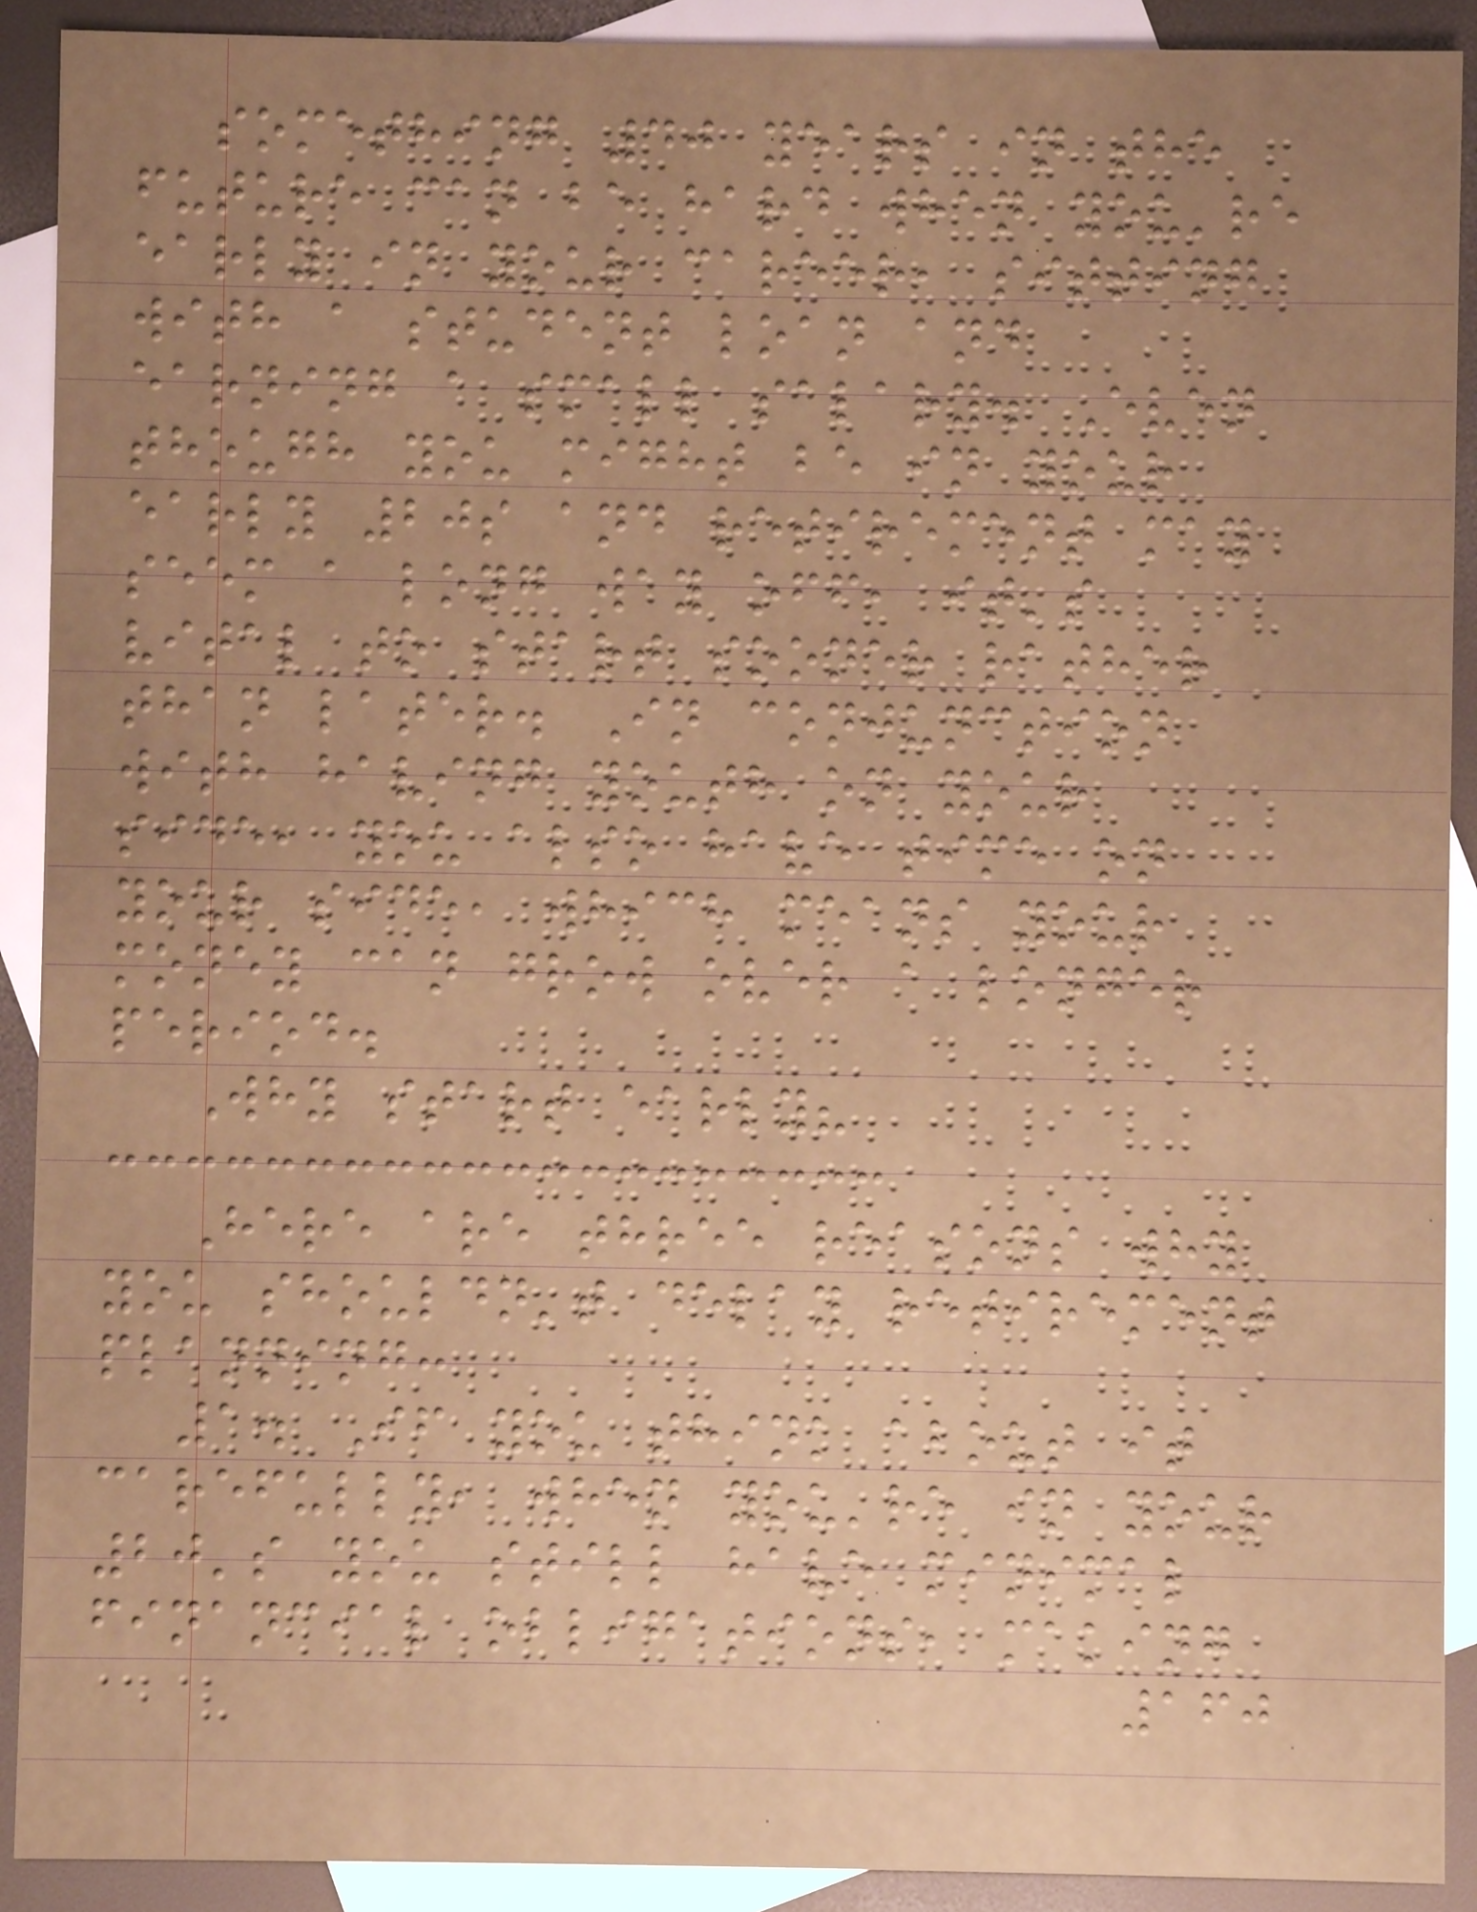something 40 years in the
future can be hard when you're
early in your career, sitting
with a student loan and
earning a small salary. Even
though you might be in your
early 20s and retirement may
seem a long way off, it's
vital to start sooner rather
than later. In conjunction
with having youth on your
side, you also have time on
your side, which means your
money can grow over a longer
period.
Why start early?
Here are three reasons why
you shouldn't delay retirement
planning:
1. If you think about it
carefully, when you're in your
20's you still have minimal
financial obligations, making
160
